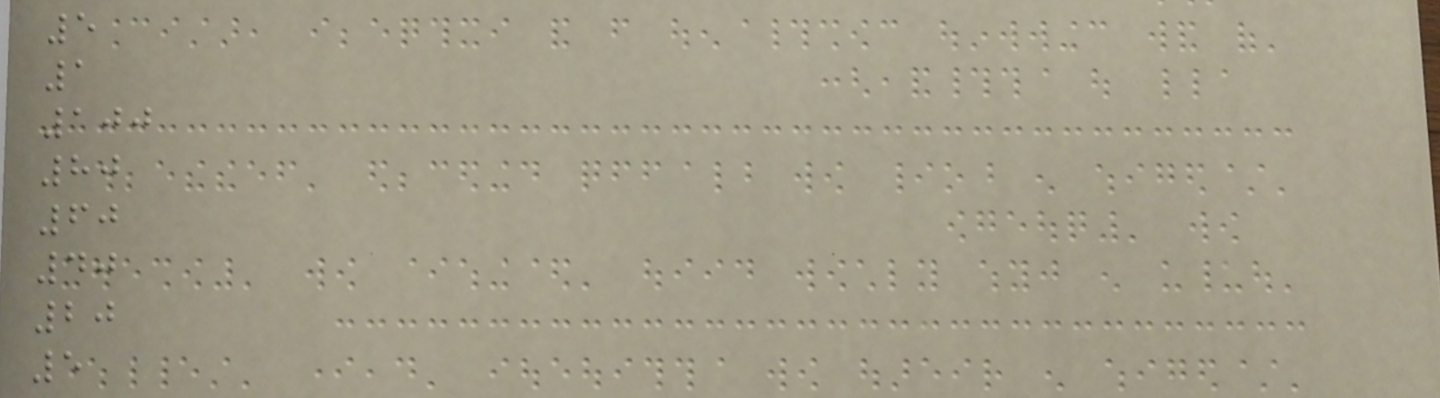5
1
100
80
60
40
20
5
